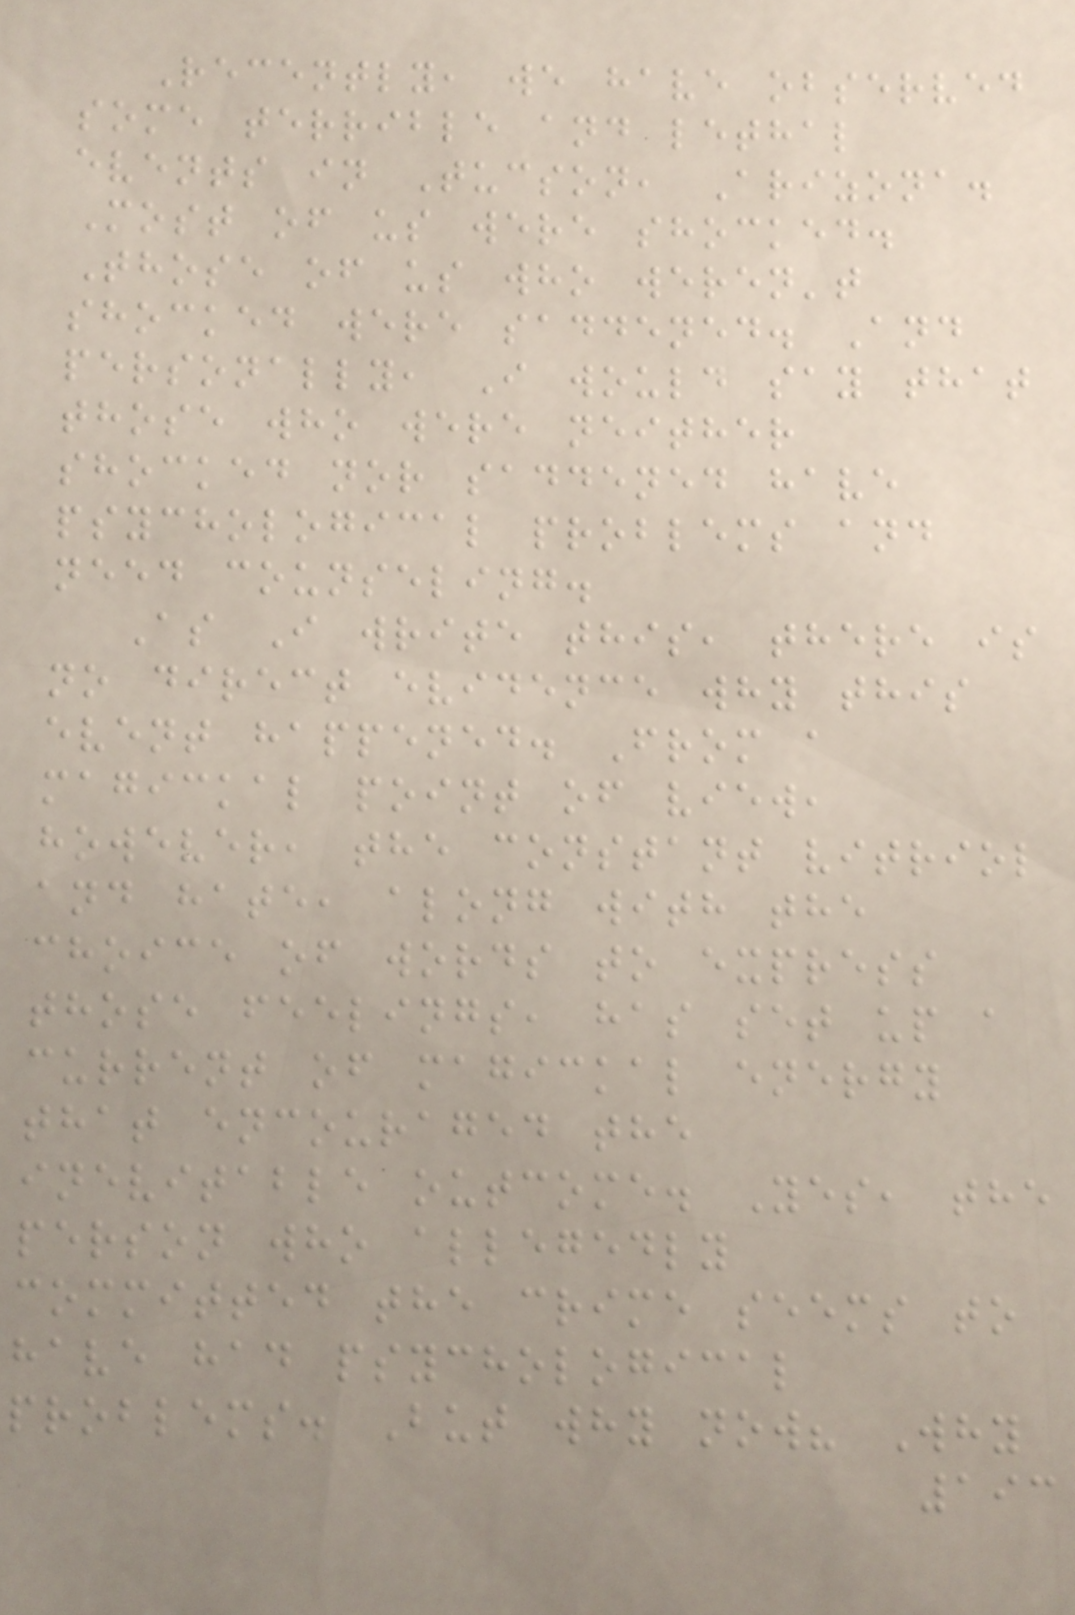Recently, we have observed
some terrible and lethal
events in Tucson, Arizona.
Most of us were shocked.
Those of us who weren't
shocked were saddened. And
personally, I would say that
those who were neither
shocked nor saddened have
psychological problems and
need counseling.
As I write this, there is
no direct evidence why this
event happened. From a
magickal point of view,
however, the constant vitriol
and hate, along with the
choice of words to express
those feelings, has set up a
current of magickal energy
that encouraged the
inevitable outcome. Yes, the
person who allegedly
committed the crime seems to
have had psychological
problems. But why now? Why
193
